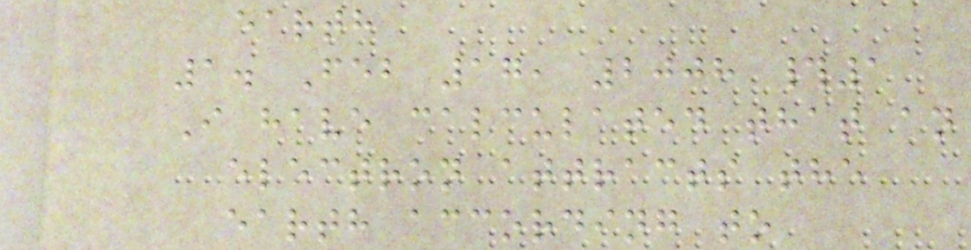earth
1. Feb 17, 2008 #1
I have calculated that an
electron attracts the
earth according to
